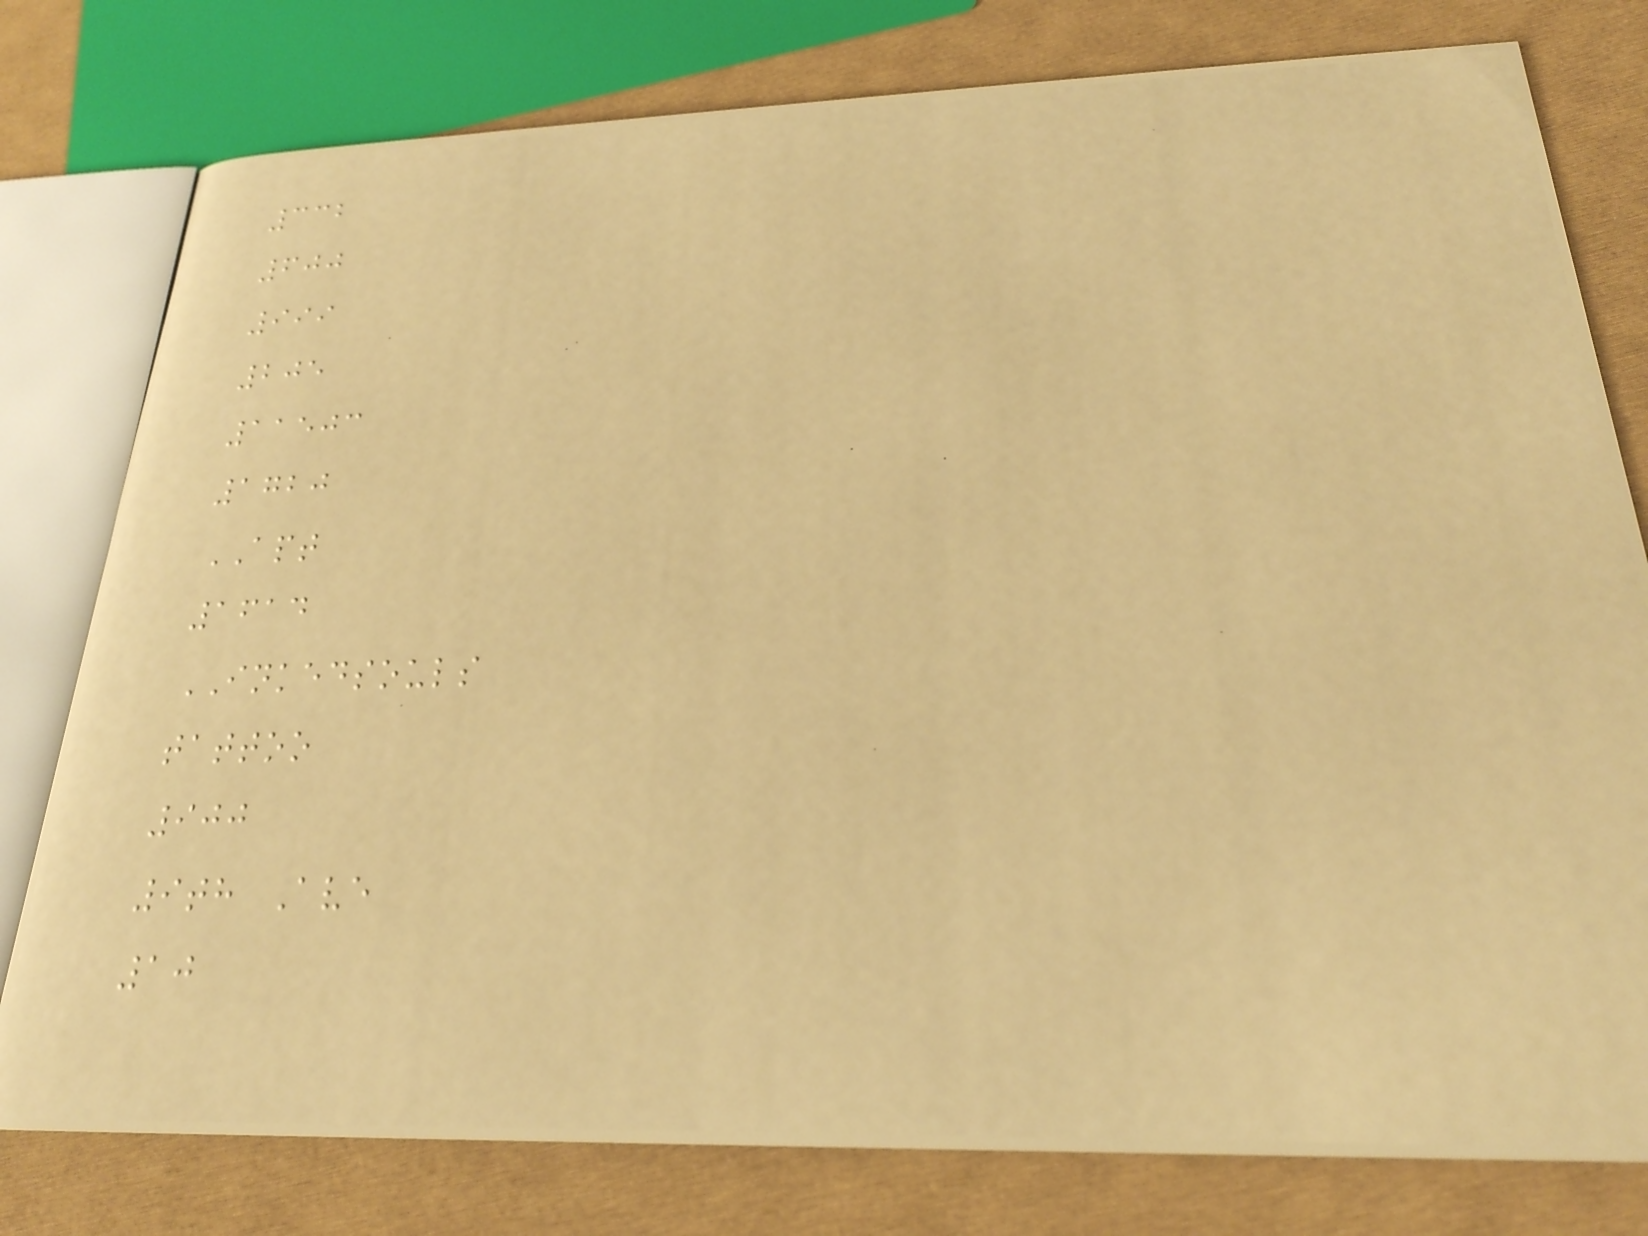332
600
999
205
11503
1720
APT
1614
INKEDSOULS
tattoo
900
9th Ave
10
